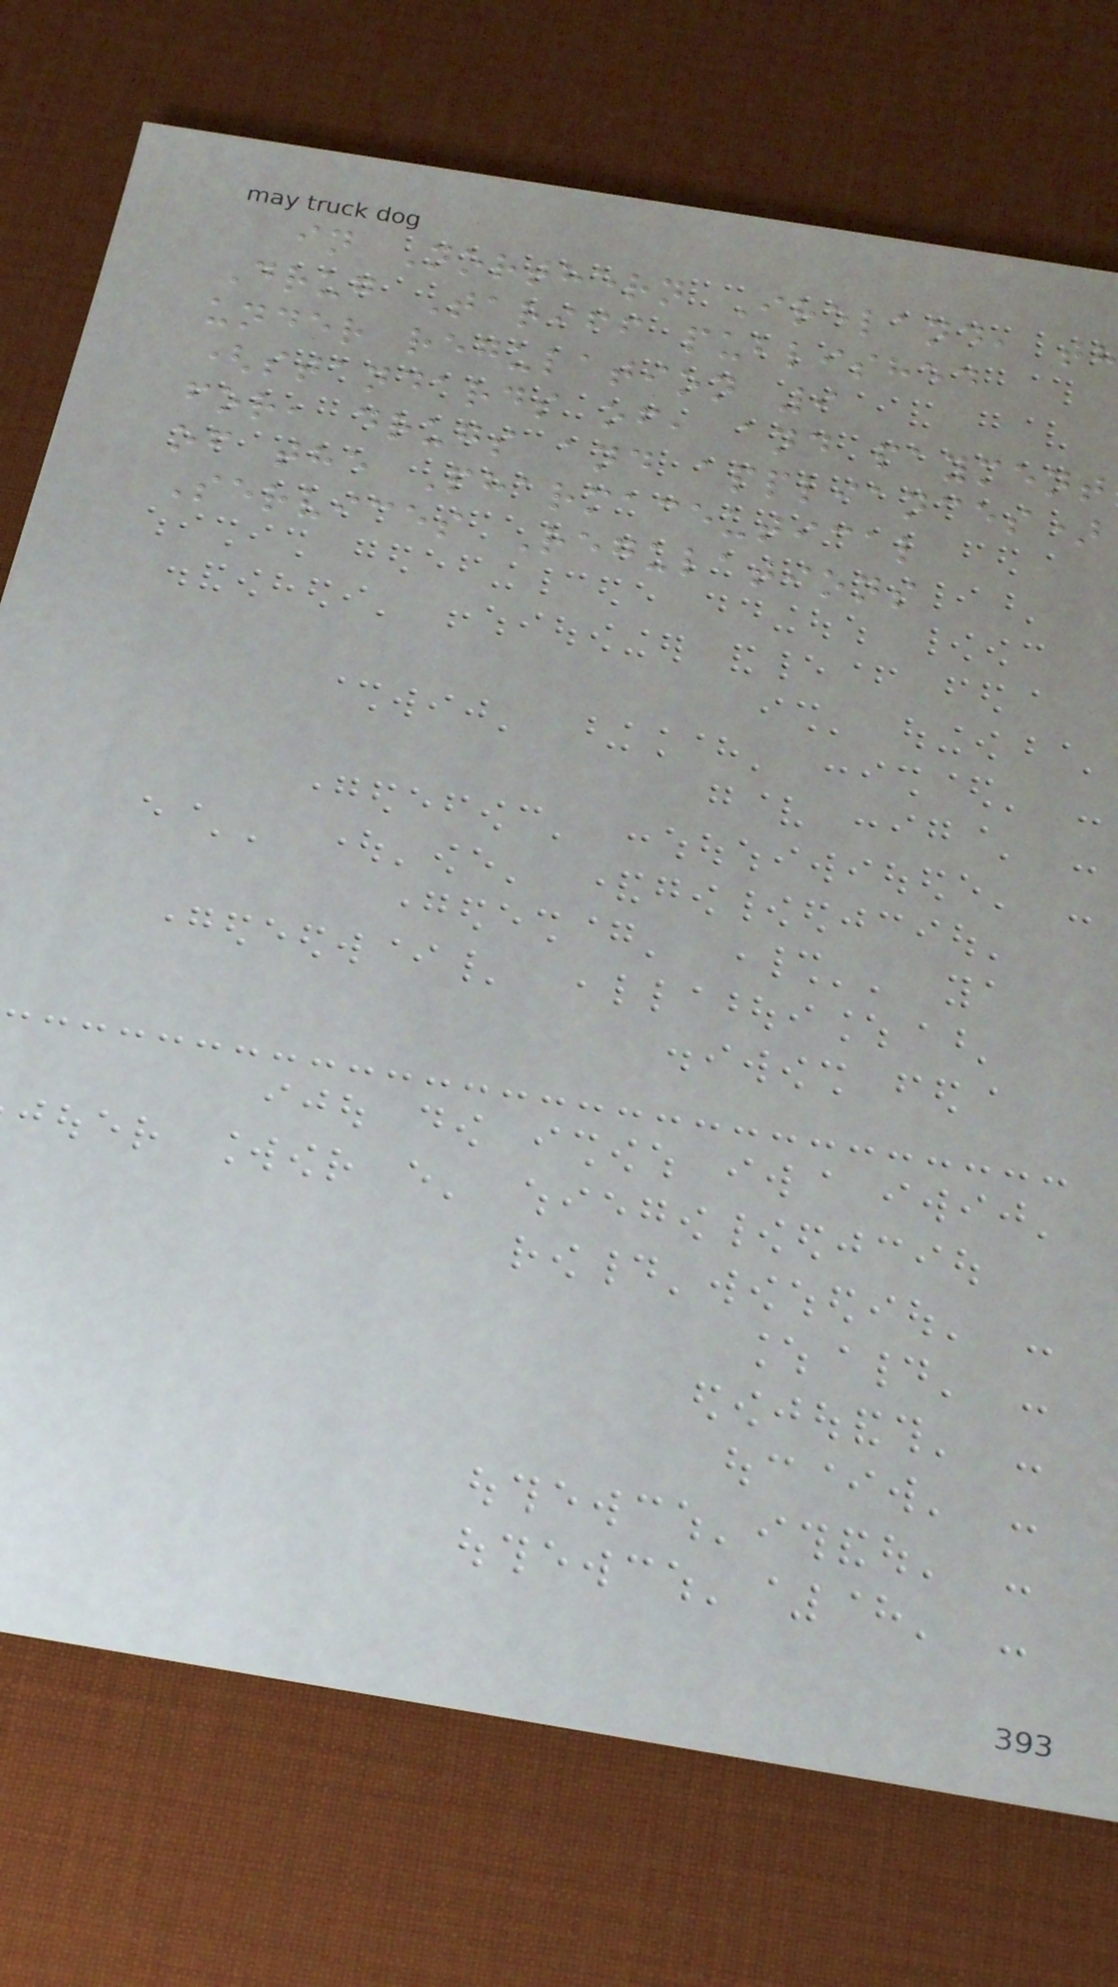in Northern Ireland, t
Drug Tariff published
under regulation 9
(standards of, and payment
for, drugs and appliances)
of the Pharmaceutical
Services Regulations
